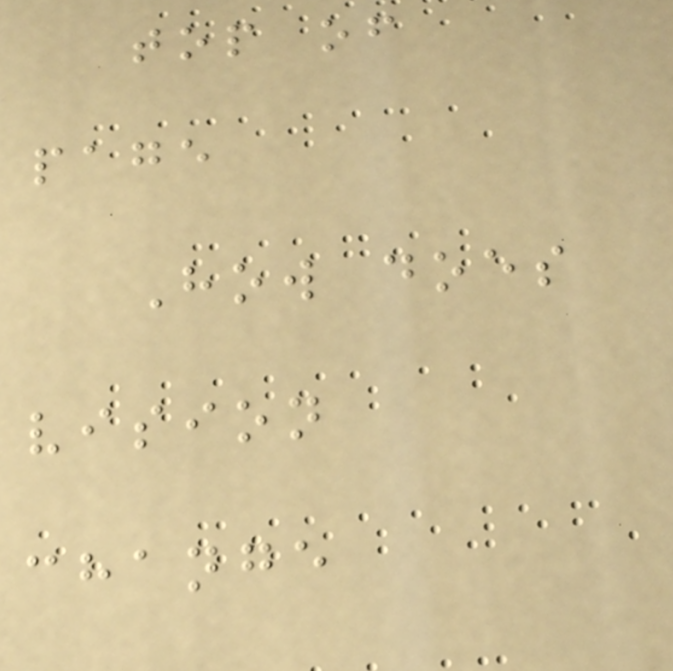top of
page
How does
vision
change
